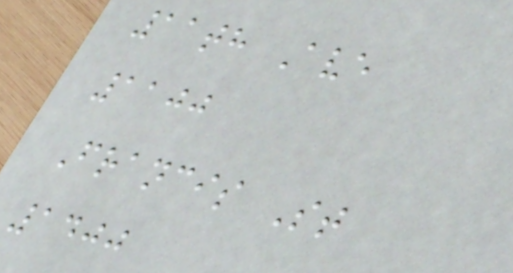11th Ave
1100
Francis St
1400
